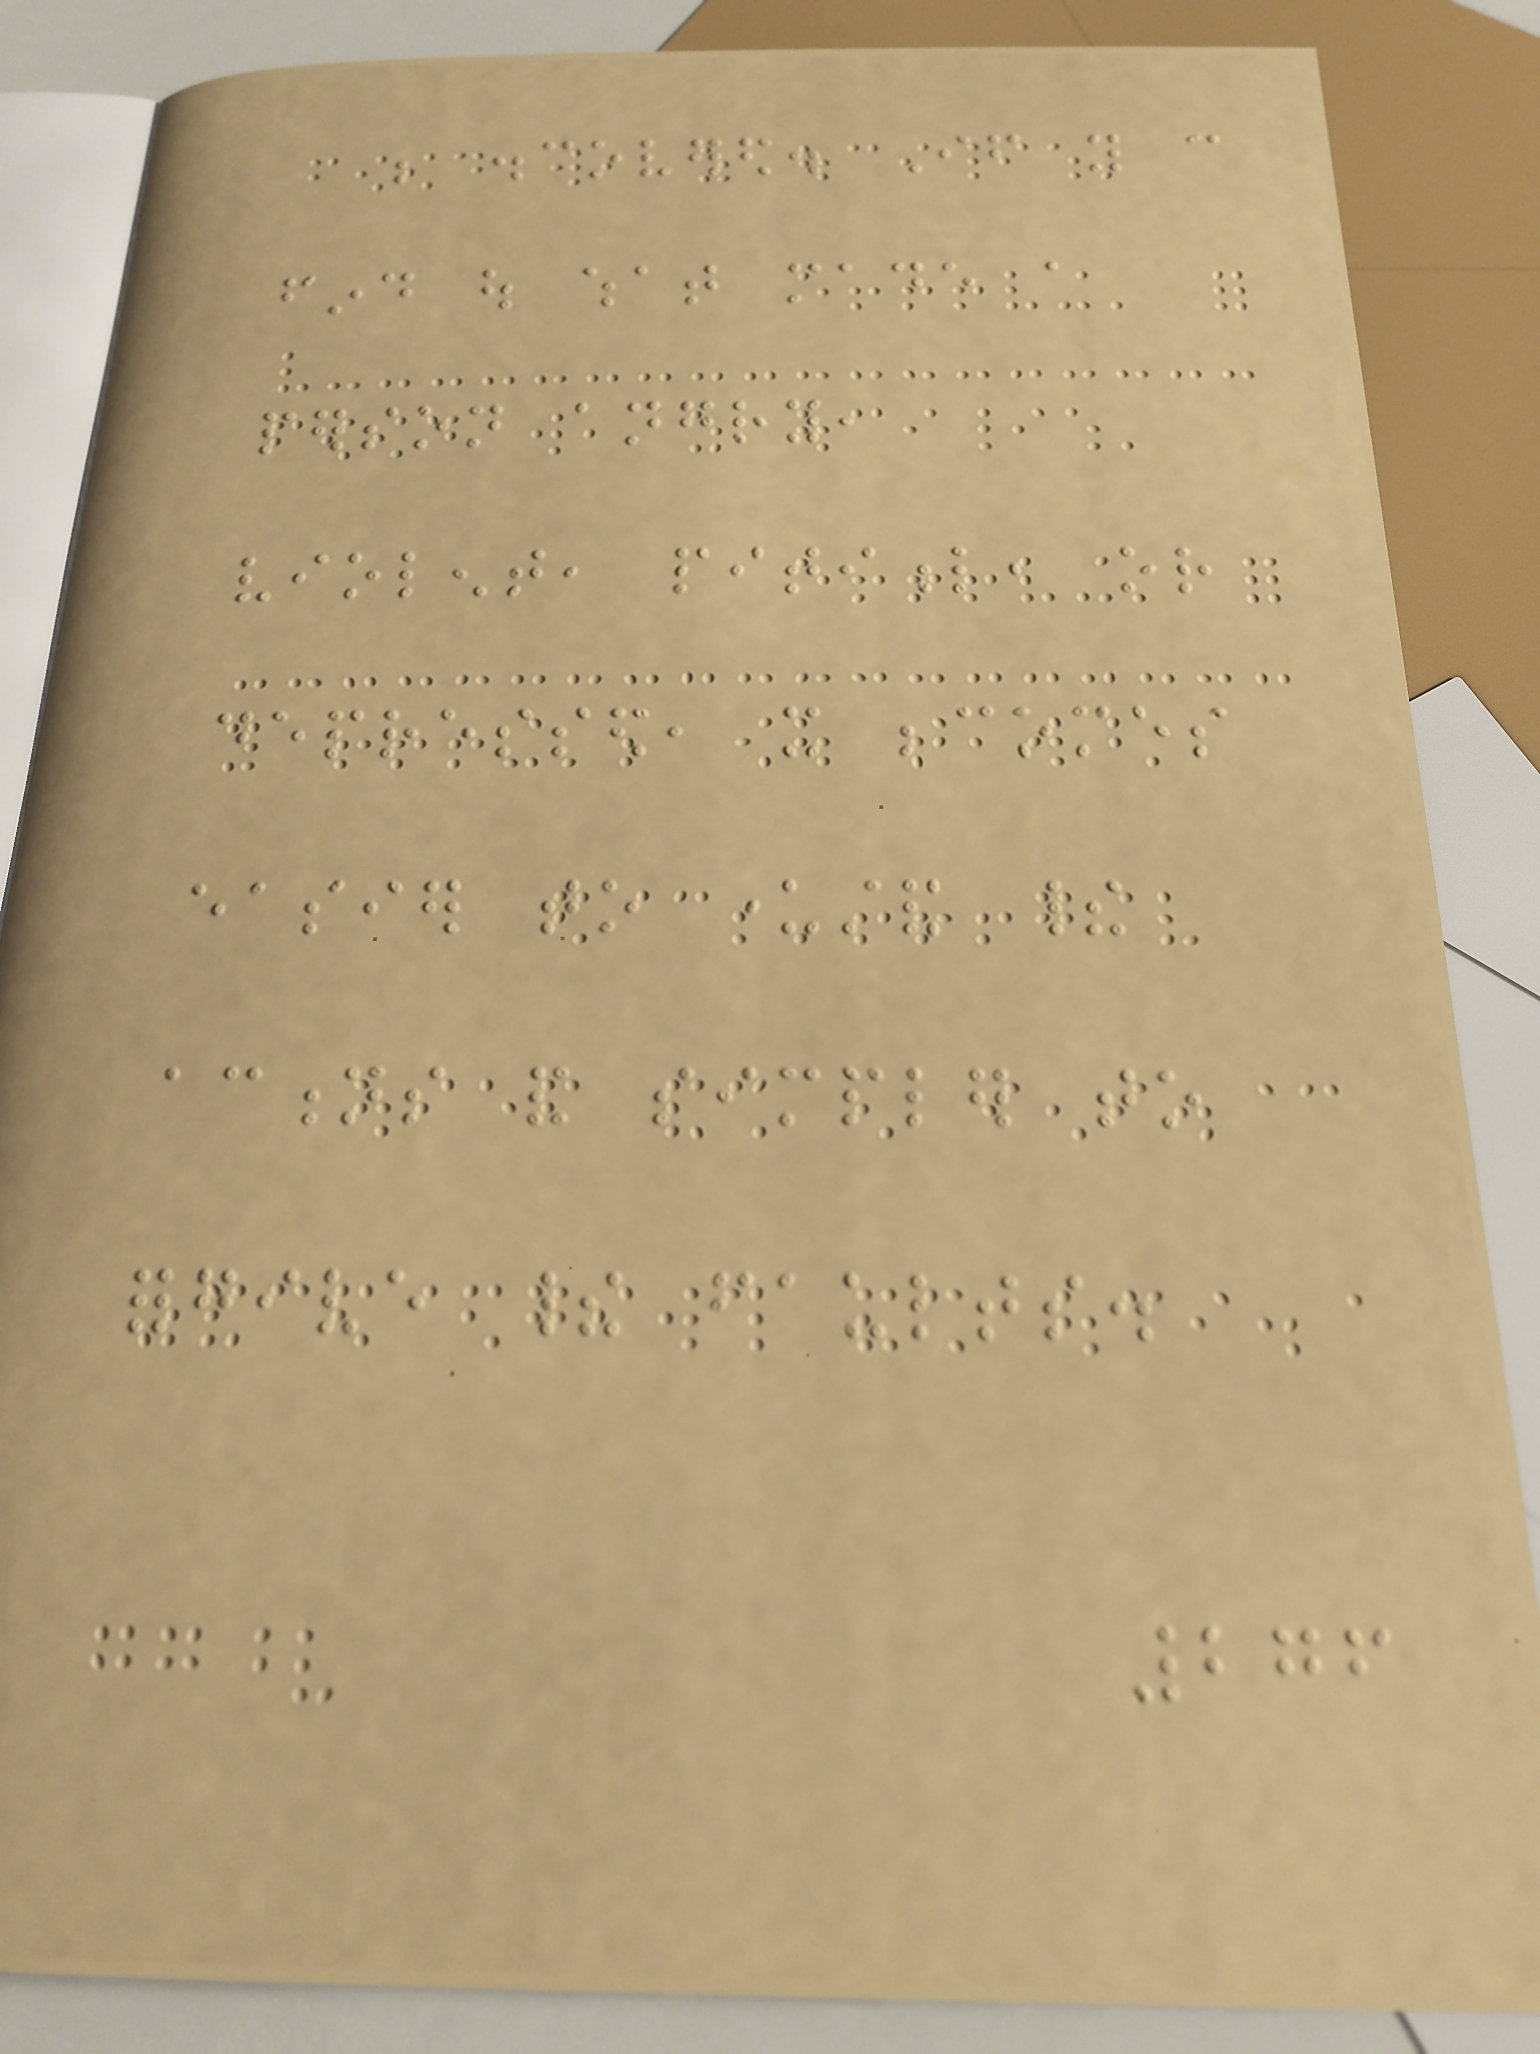be discovered. If you can
find out what made a
person angry,
violent, pitiful, or
depressed, it becomes
easier to understand their
actions and simpler to
forgive their faults.
276
